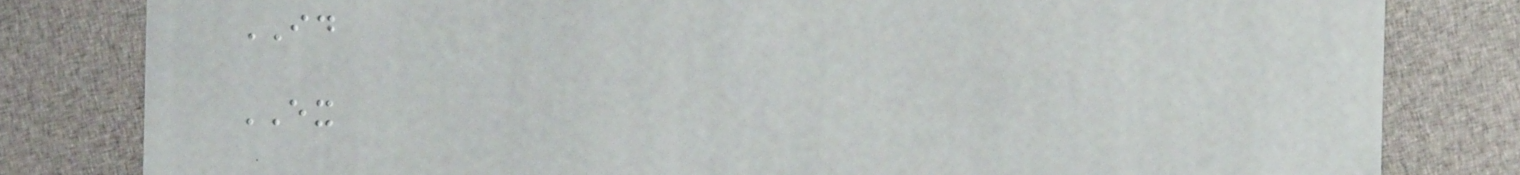ID
EX
